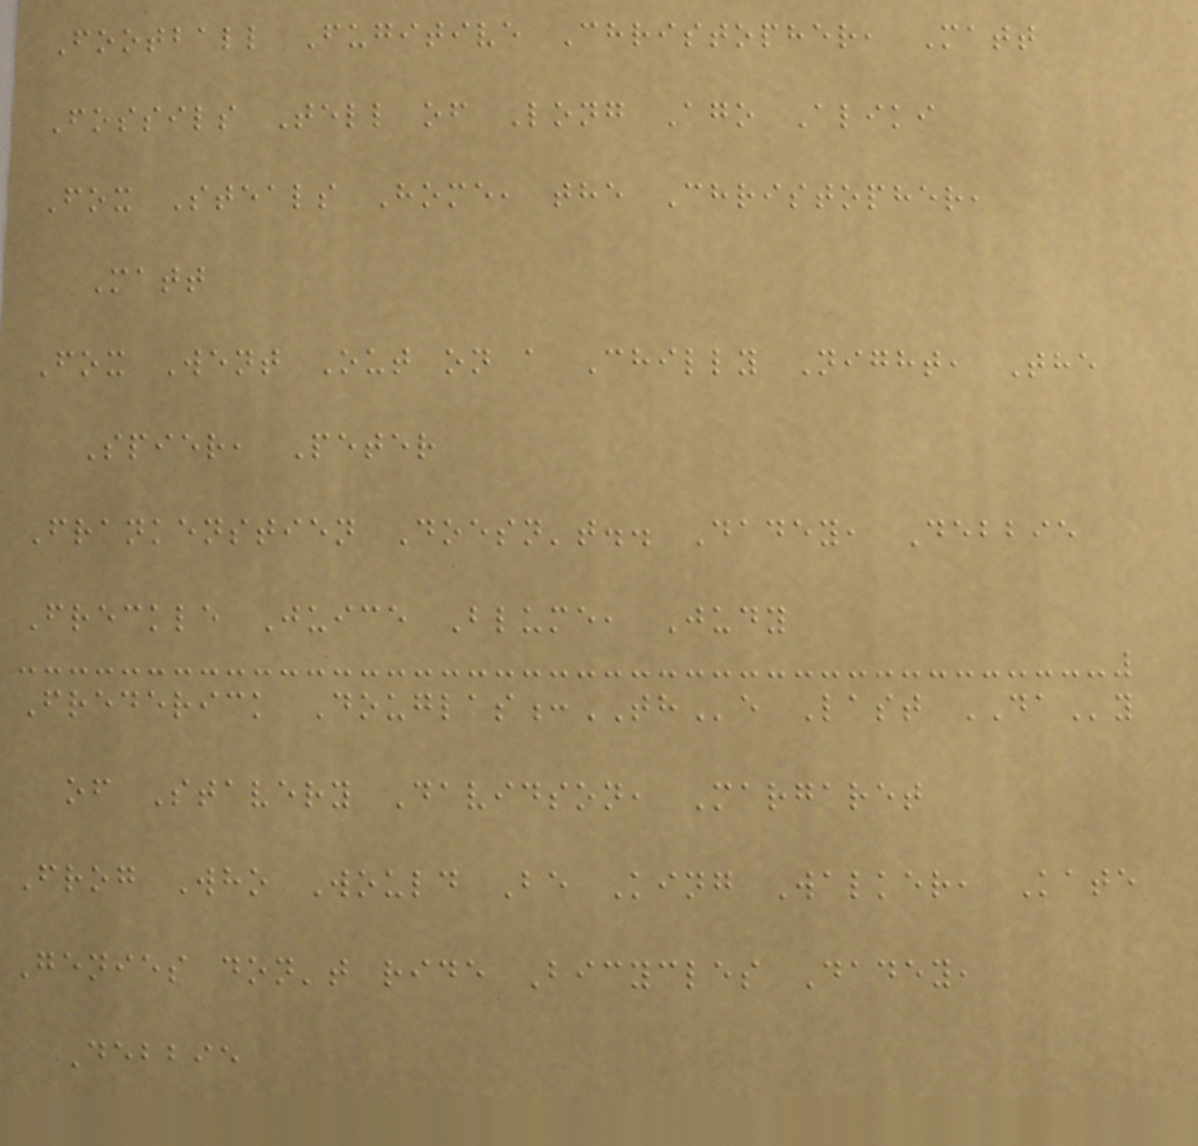Football Fugitive Christopher, Matt
Fossils Tell of Long Ago Aliki
Fox Steals Home, the Christopher,
Matt
Fox Went Out on a Chilly Night, The
Spier, Peter
Frankenstien Doesn't.. Dadey, Debbie
Freckle Juice Blume, Judy
Frederick Douglas:THe Last DAy
of Stavery Davidson, Margaret
Frog Who Would Be King Walker, Kate
Genies don't ride Bicycles Dadey,
Debbie
